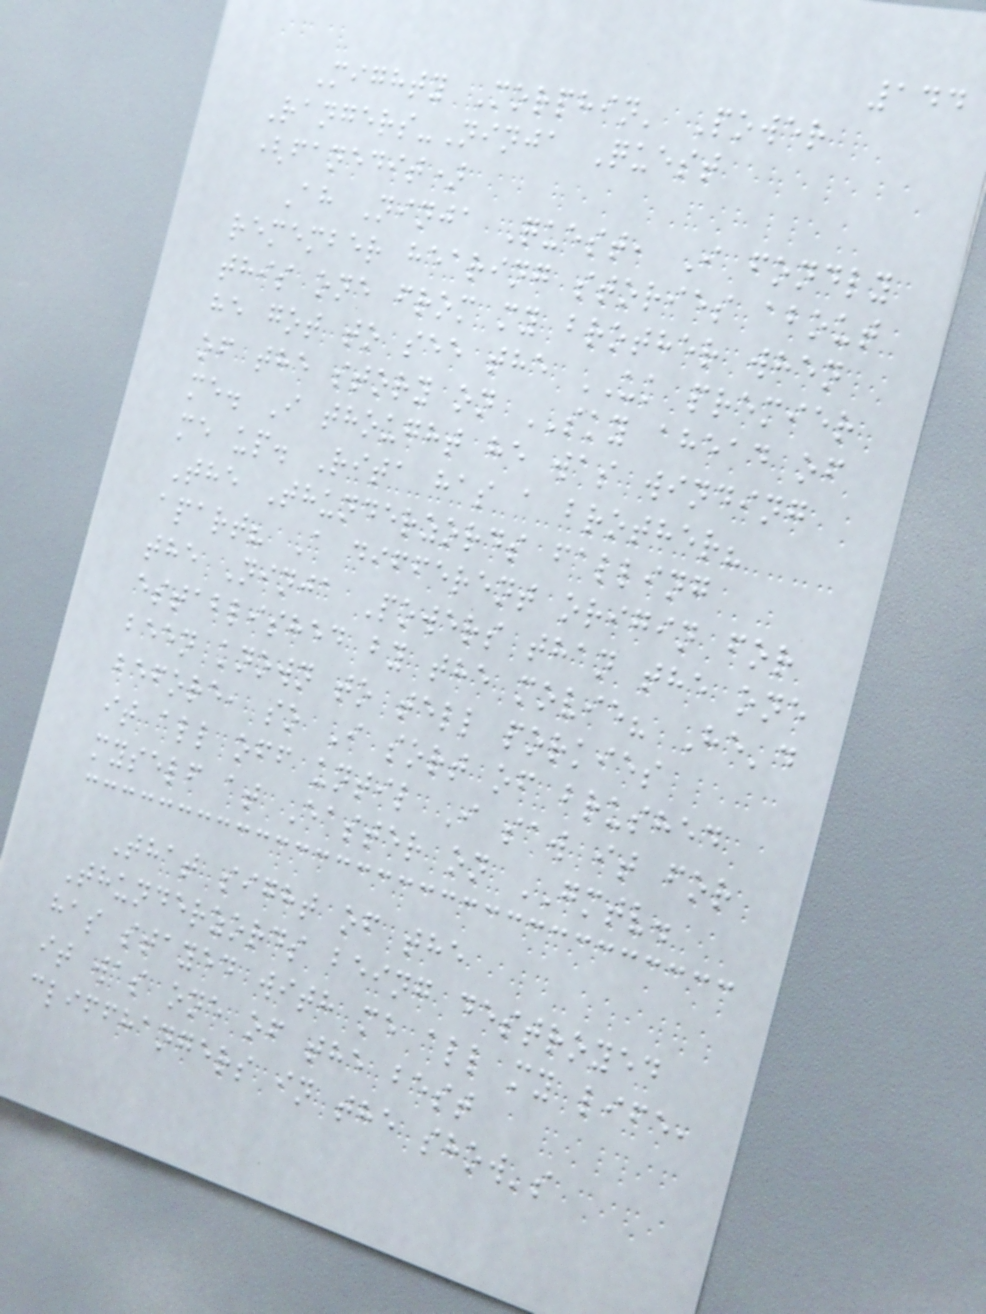144
Mighty Morphin' Power
Rangers-Ninja Quest
(fanedit)
Ah Ninja Quest, I fondly
remember hearing stories about
this one from my brother when
he got to see the UK premier
of the story on SKY ahead of
me. I thought he was winding
me up. Rita has a brother?
The Thunderzords falling
apart? A different origin for
the Ninja Powers than the one
established by the movie? He'd
been known to tell porkies
before, so I sort of brushed
it all off until I saw it for
myself at Easter on GMTV.
That sight of the
Thunderzords being destroyed
has stayed with me all my life,
it was one of the best
cliffhangers in the show's
